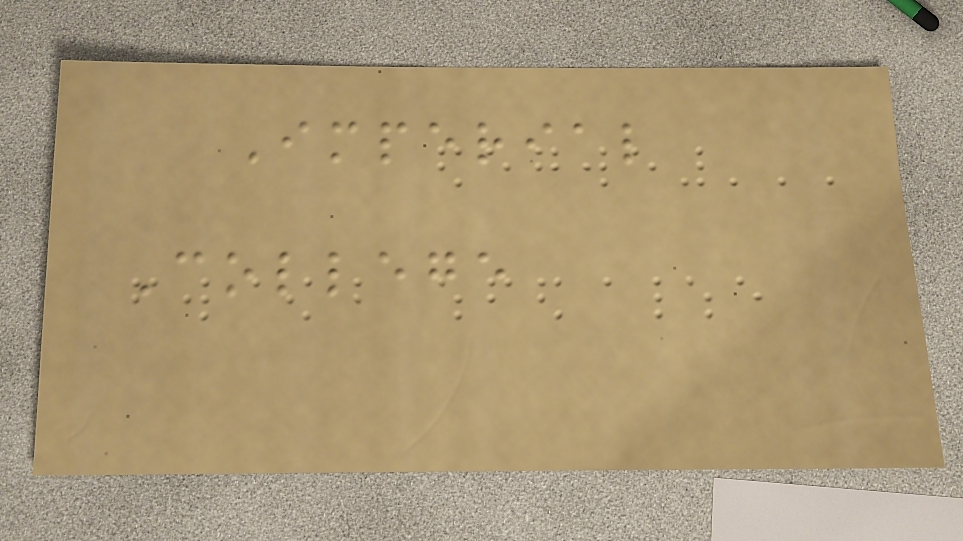Imperial
College
